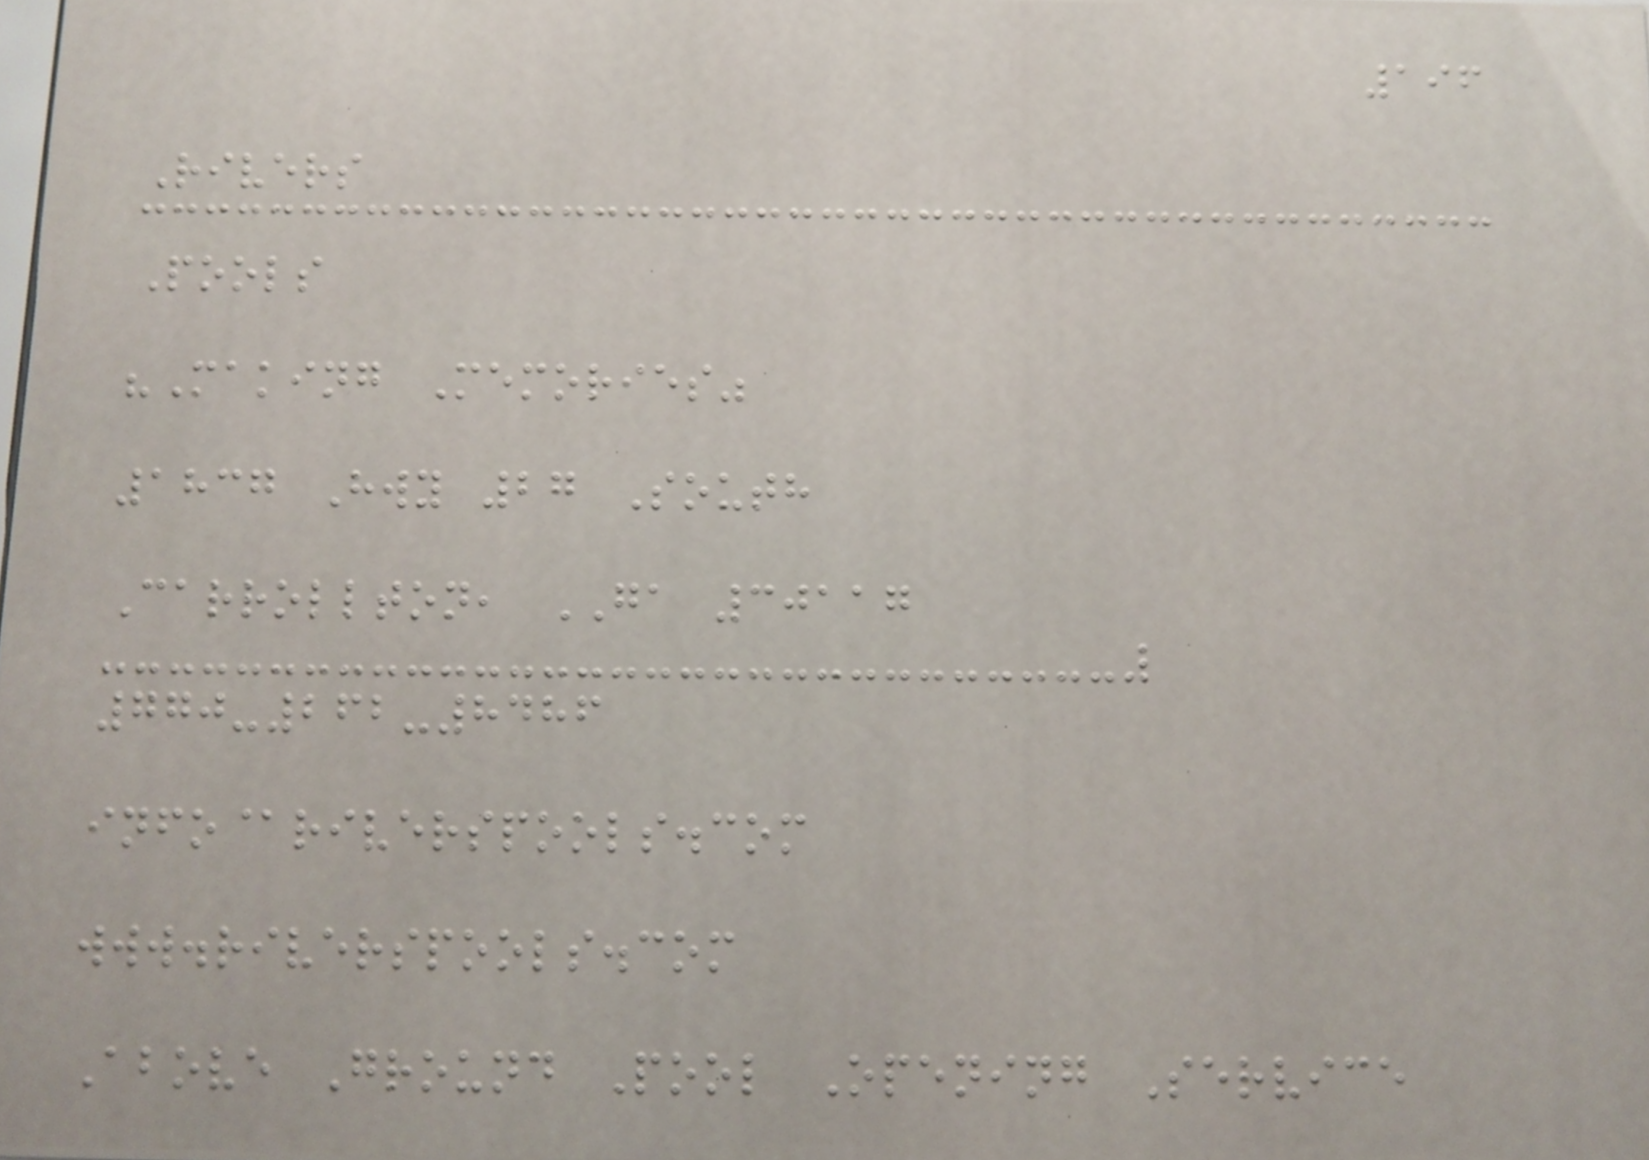196
Rivers
Pools
"Making Memories"
1837 Hwy 27 South
Carrollton, GA 30117
770-262-8486
info@riverspools.com
www.riverspools.com
Above Ground Pool Opening Service
